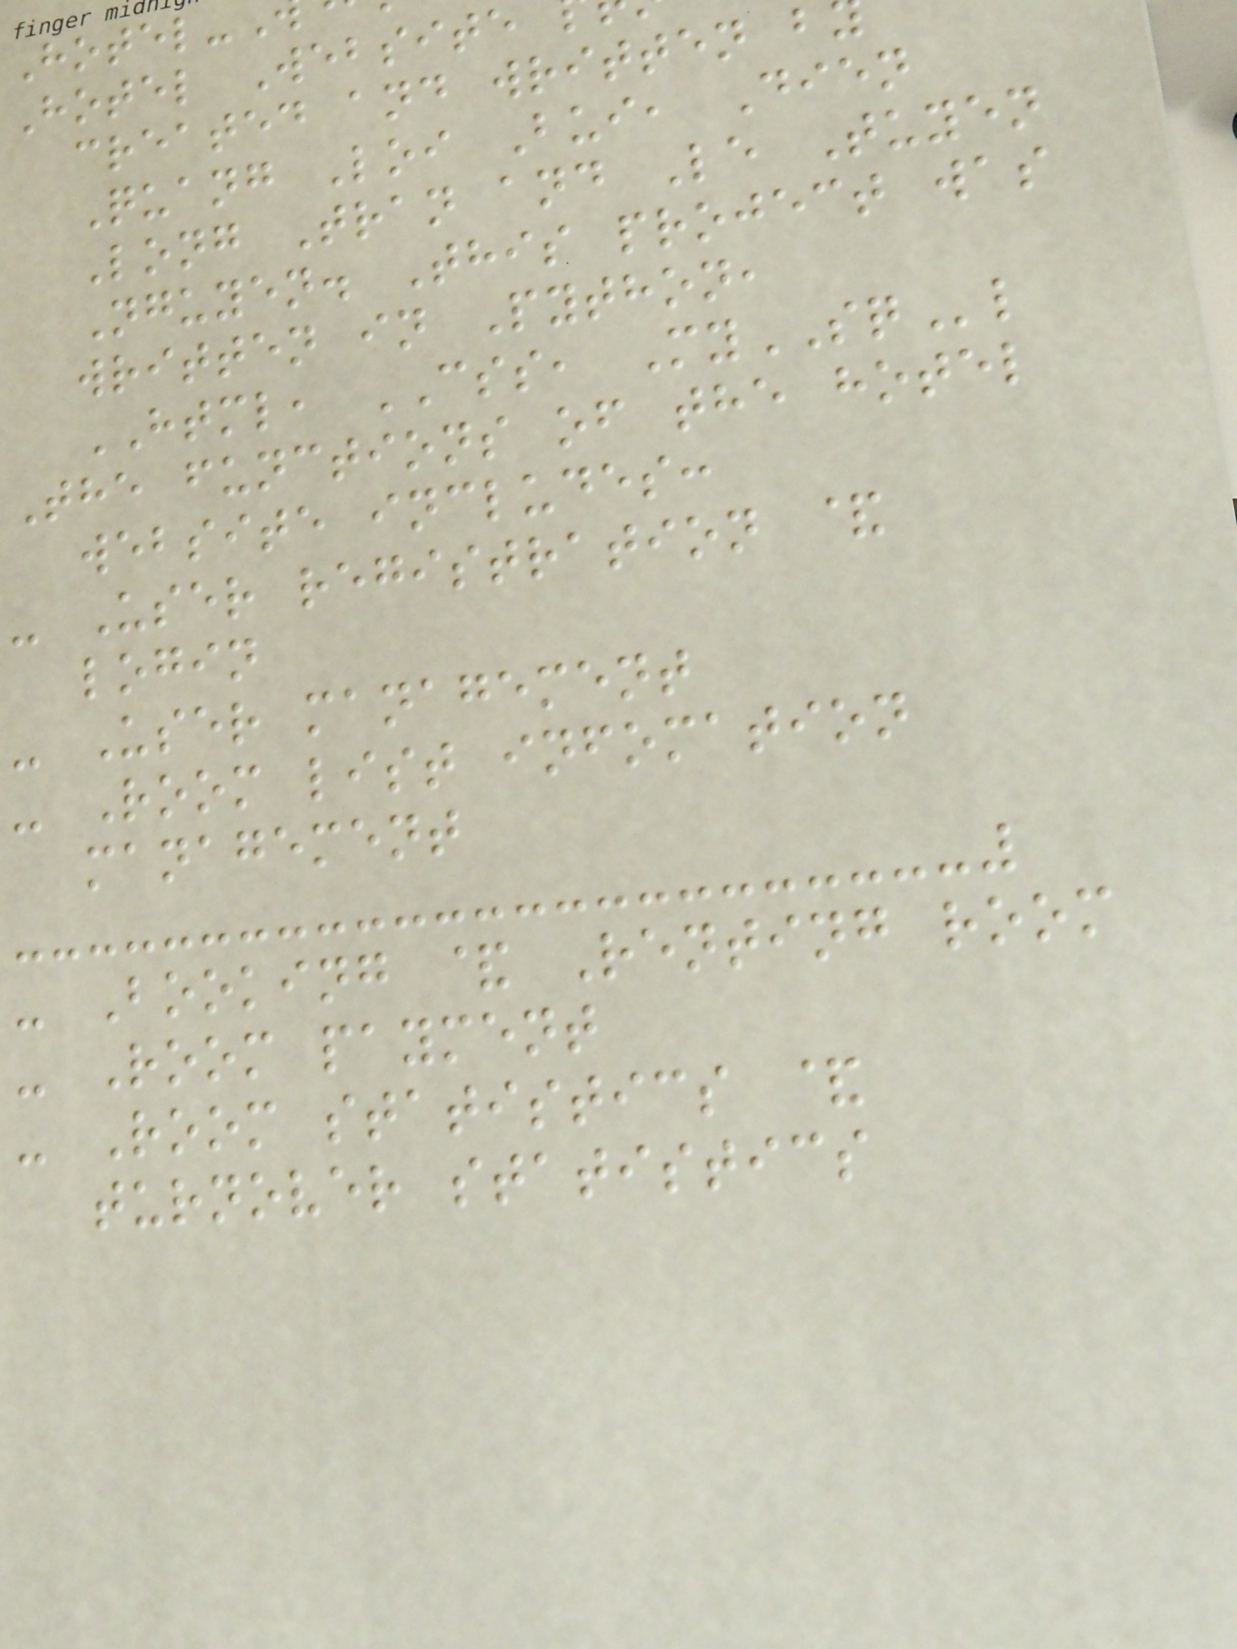Hotel-
Hotel Website
created and written b
Quang Loi Bui, Dien
Long Tran and Le Tuyen
Nguyen. This project was
written in Python,
HTML, CSS, MySQl
The functions of the hotel
website includes:
- User registration &
login
- User management
- Room list infomation
management
- Booking & Renting room
- Room payment
- Room statistics &
turnover statistics
